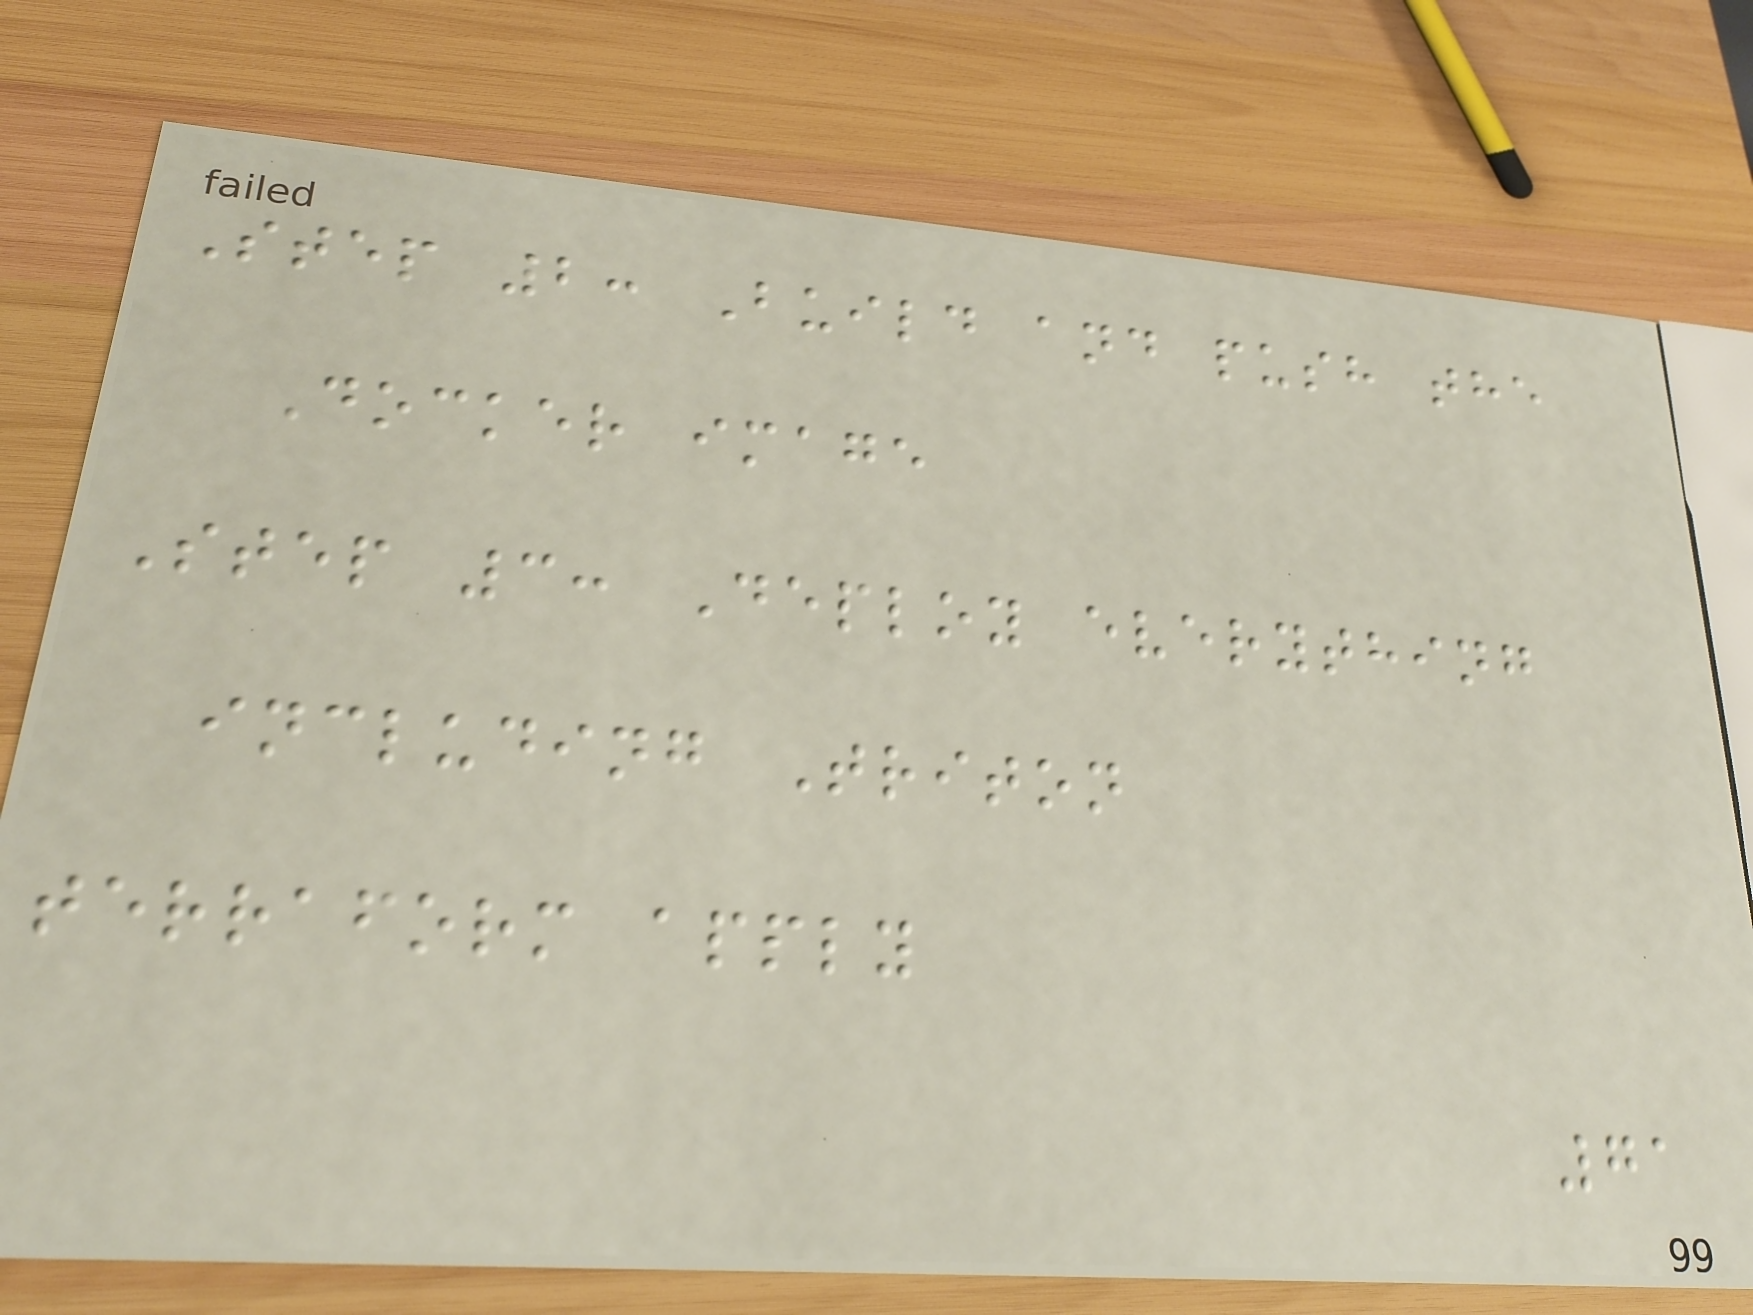Step 2: Build and push the
Docker image
Step 3: Deploy everything
including Triton
terraform apply
71
